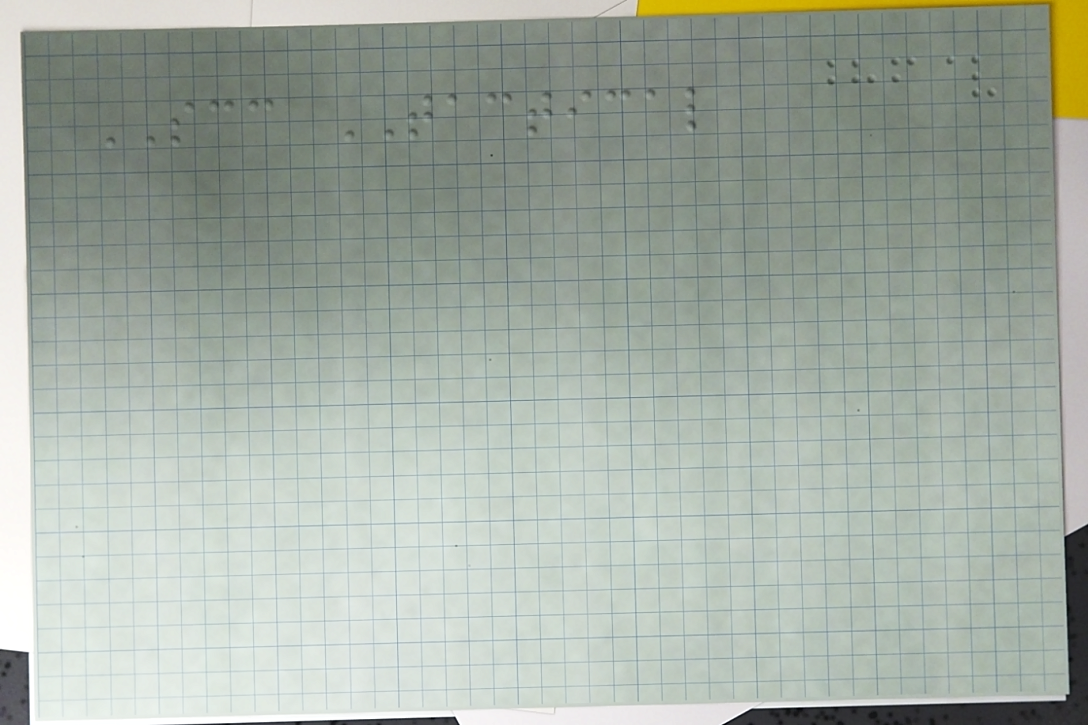SCC TACTICAL
